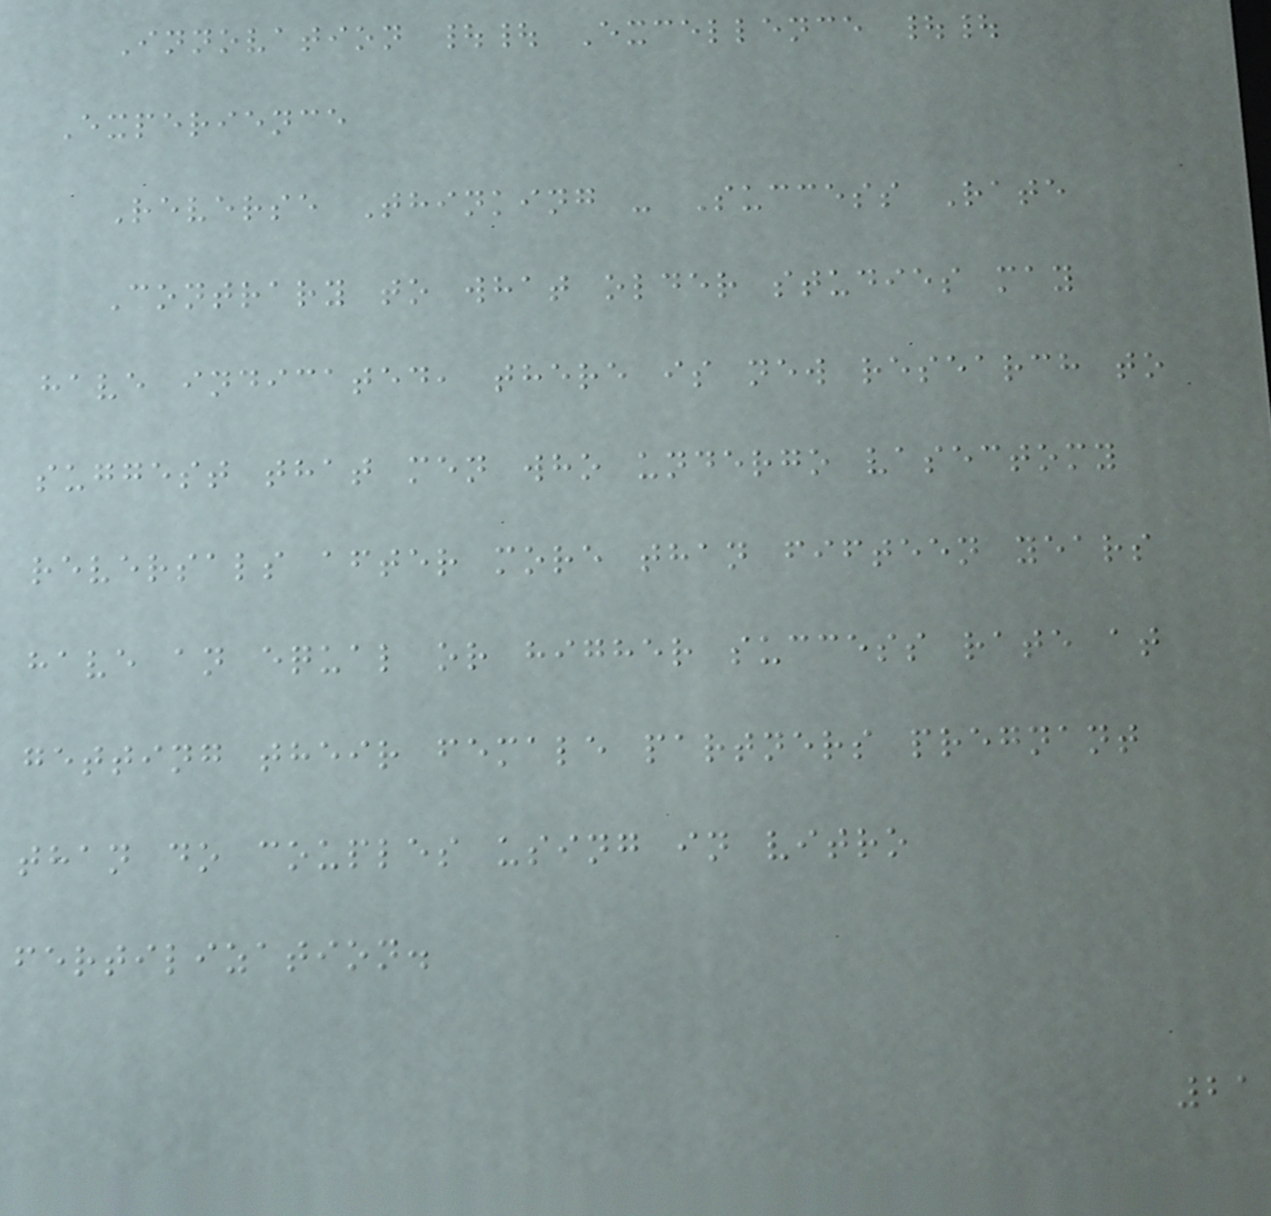Innovation || Excellence ||
Experience
Reverse Thinking - Success Rate
Contrary to what older studies may
have indicated, there is new research to
suggest that men who undergo vasectomy
reversals after more than fifteen years
have an equal or higher success rate at
getting their female partners pregnant
than do couples using in vitro
fertilization.
21
